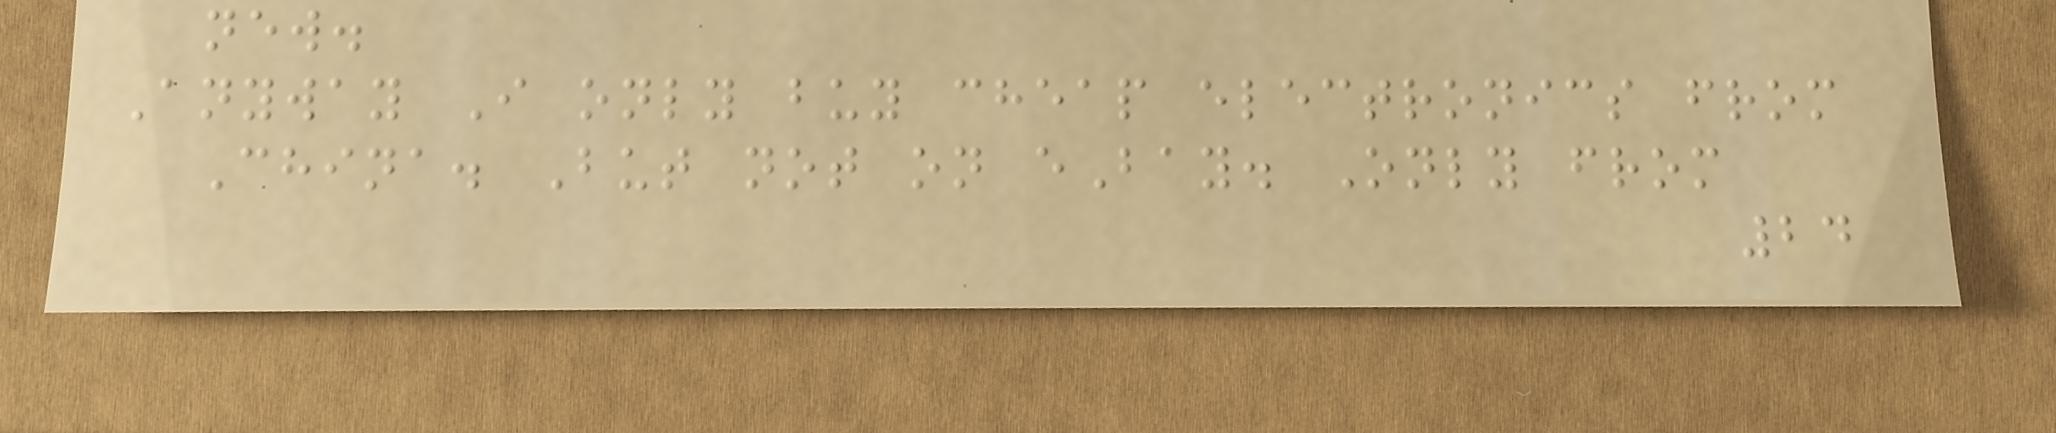new.
Anyway I only buy cheap electronics from
China. But not on eBay. Only from
24
